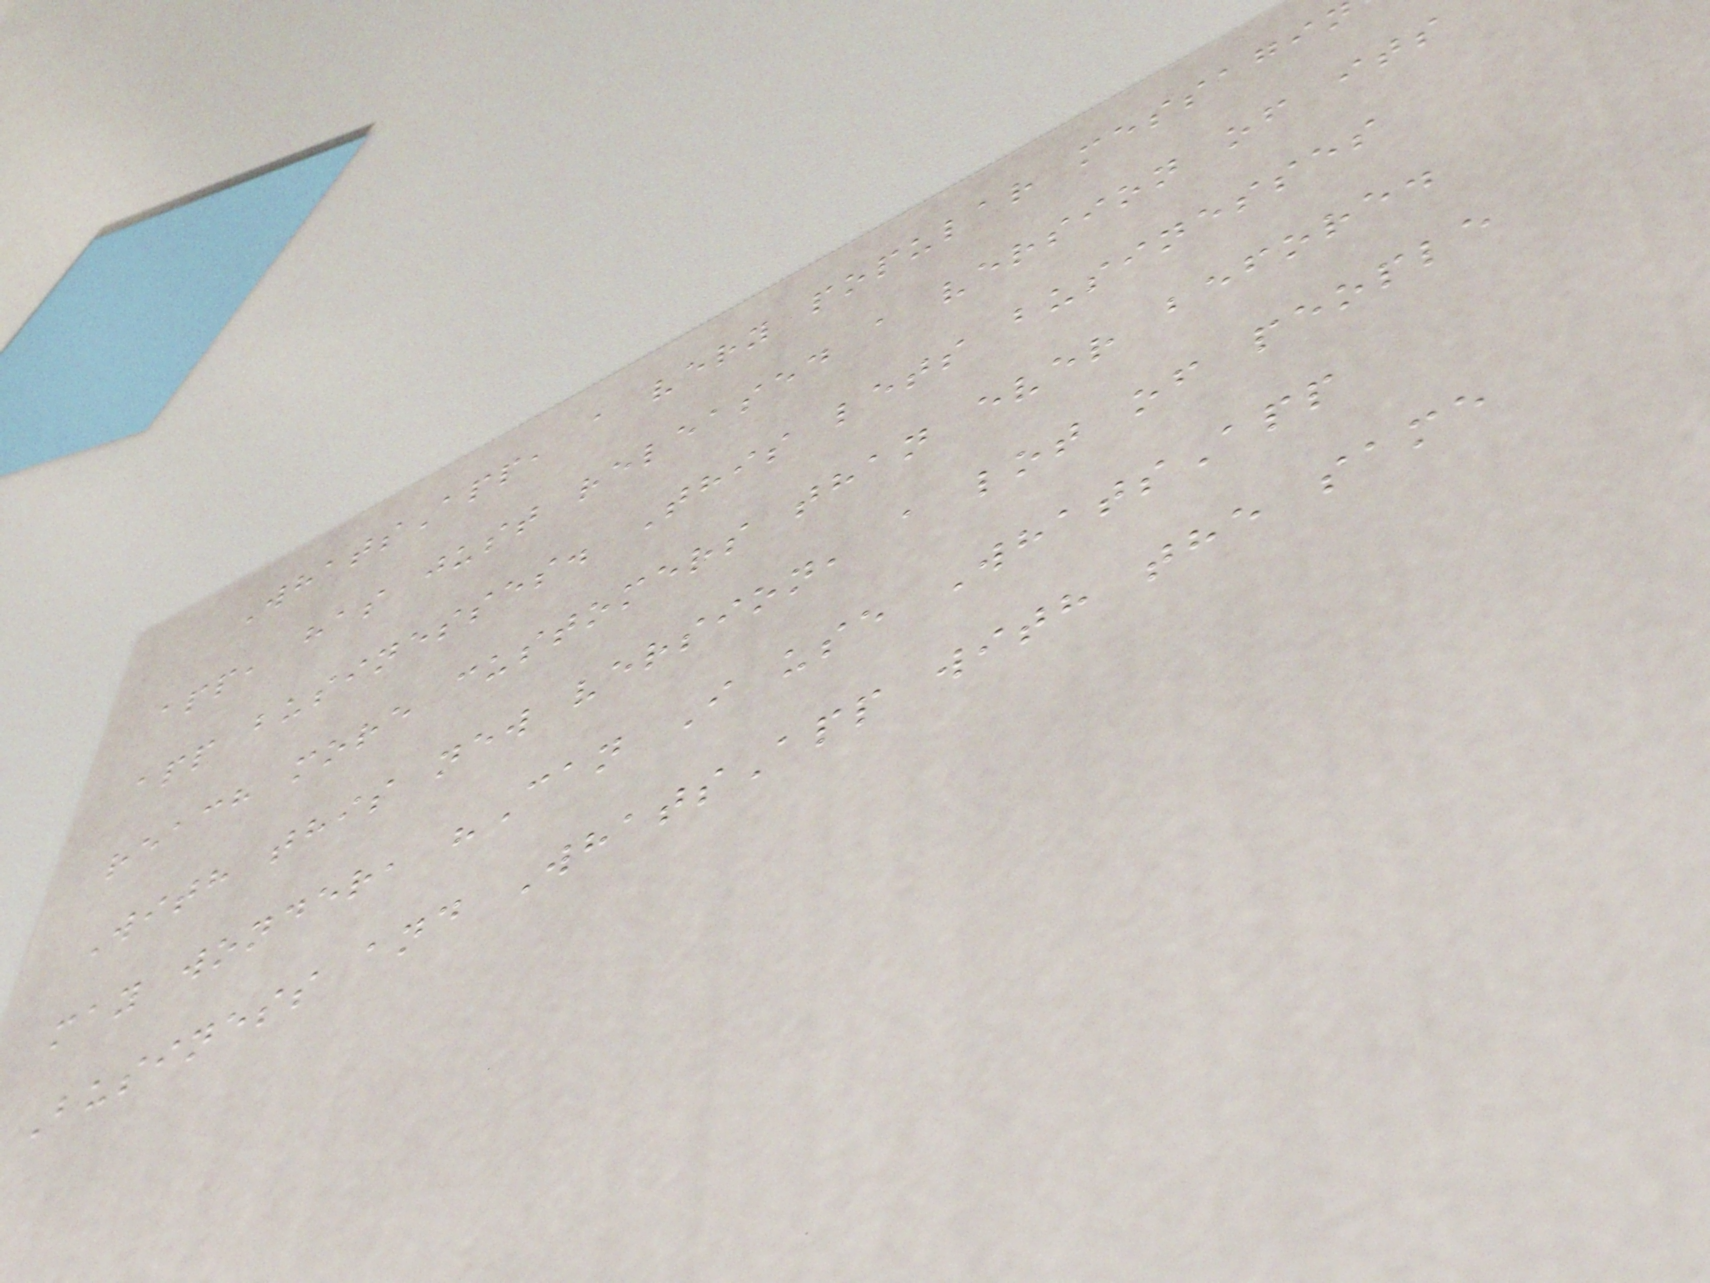WhatsApp, a very popular messagi
app, has just released a version of its
app businesses. This lets businesses
reach more customers than ever before.
With this new version, a lot of people
may wonder, "Can I use WhatsApp
Business and WhatsApp with the same
